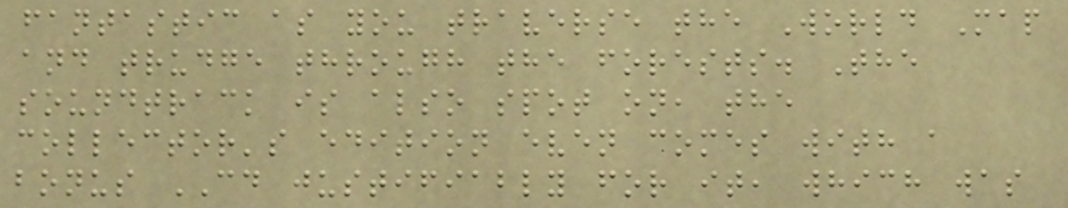fantastic as you traverse the World Map
and trudge through the forests. The
soundtrack is also spot on, the
collector's edition even comes with a
bonus CD justifiably for it, which was
